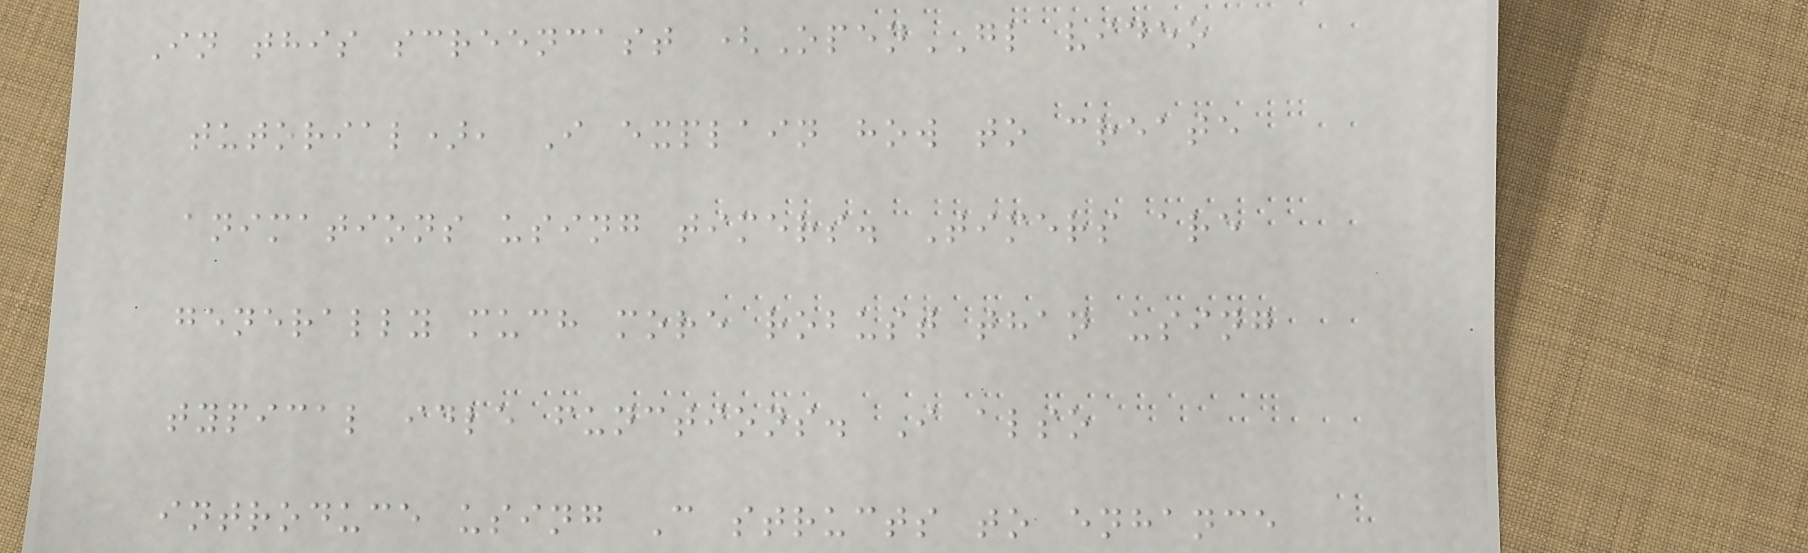In this screencast (OpenGL video
tutorial), I explain how to create
animations using timers. Timers are
generally much more robust than using
typical idle functions. I also
introduce using C structs to enhance
